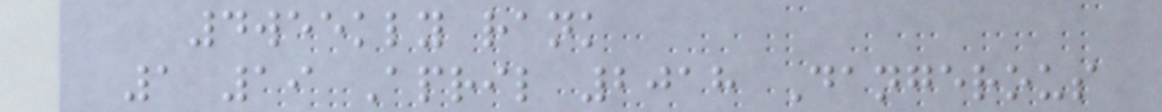4weekly rank
1 19 April 2018 Dangerous
